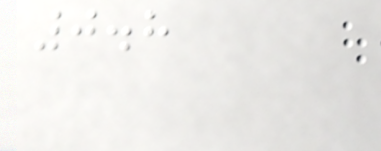0.8
